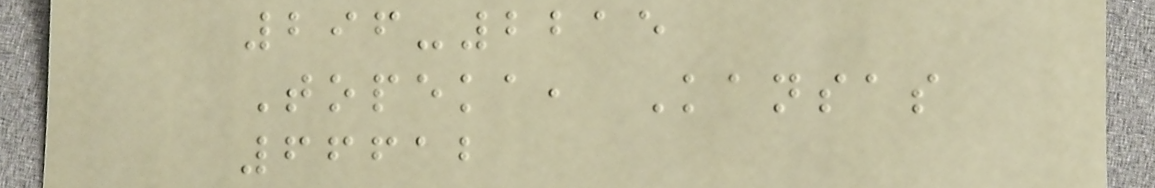296-2215
Topeka, Kansas
66612
